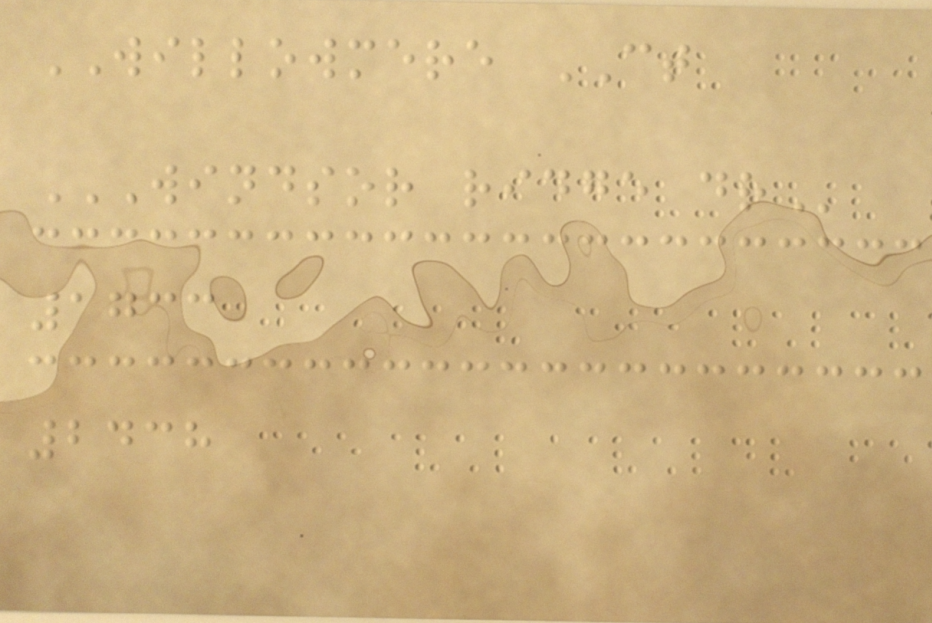WILLOWMERE CT
WINDSOR RIDGE DR
1733
2438
